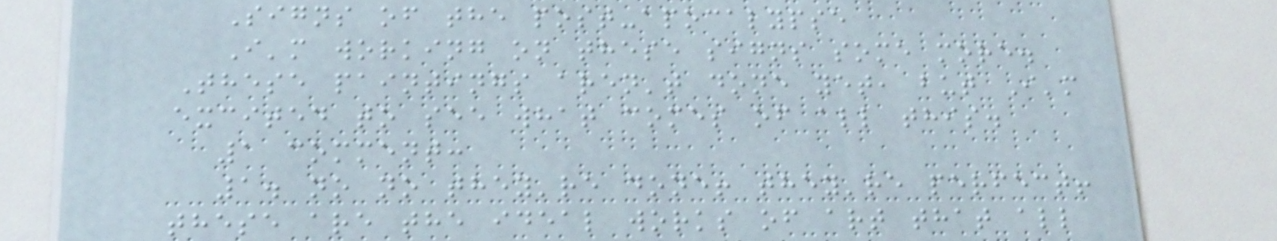Signs of the post-apocalypse
I'm working on these signs some more.
These paintings aren't done yet, but I'm
excited to see what comes of all this.
1 comment:
1. no no they're done! they're perfect!
these are the ideal works of art that all
